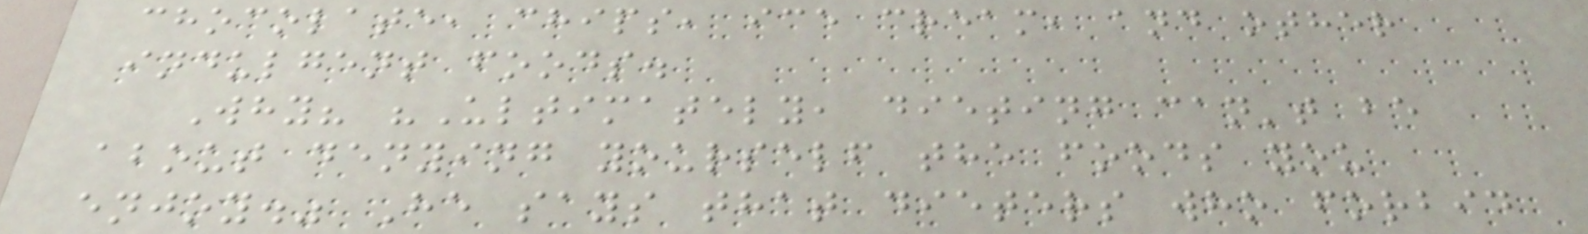chocolate, chips, ice cream, and other
indulgent foods.
Why? "Ultimately, dieting can't be
about denying yourself the foods you
enjoy." He says that dieters who forbid
